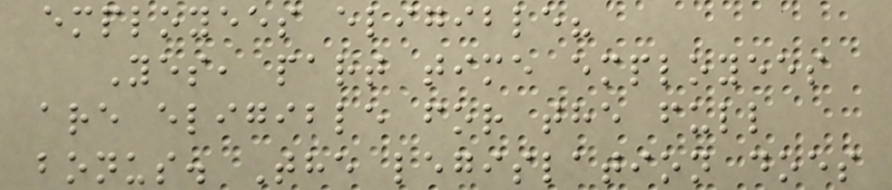employees eligible?
Yes, part time employees
are eligible for the full
bonus. The legislation does
